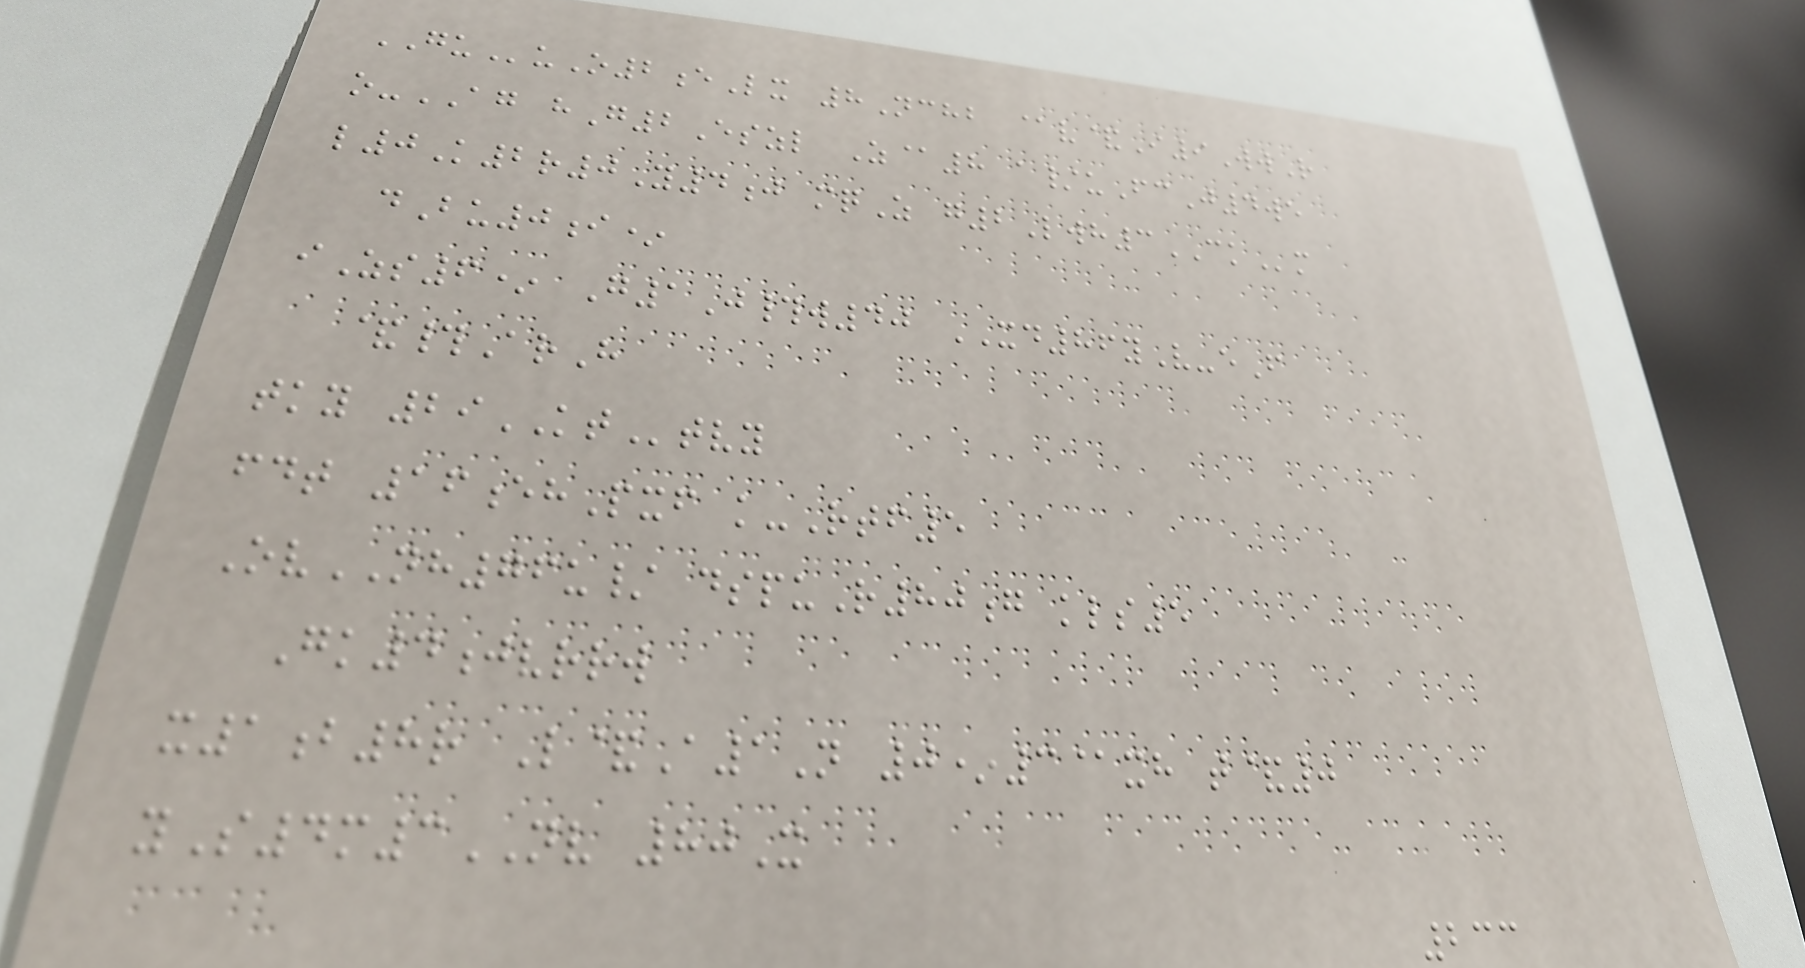GUuO2eLx 8Nchb @v&I9WwR
o-AG hG2Eszl Z@8 a/uFcJ4we
l0K2r0Y4j mqZ g2Lwh3CKm
dBu0i*
iZs6* G1J#w40 XD86yV-eF
&#ArH
tky 29KTtvy
fdt 16ehPxf k-Rtf5
OvNH76u/ dspuR80g kls5
Gk4jvrrw
x1b8r L&A1N 0*3@xh t&0
yS4m3NV 80X
233
